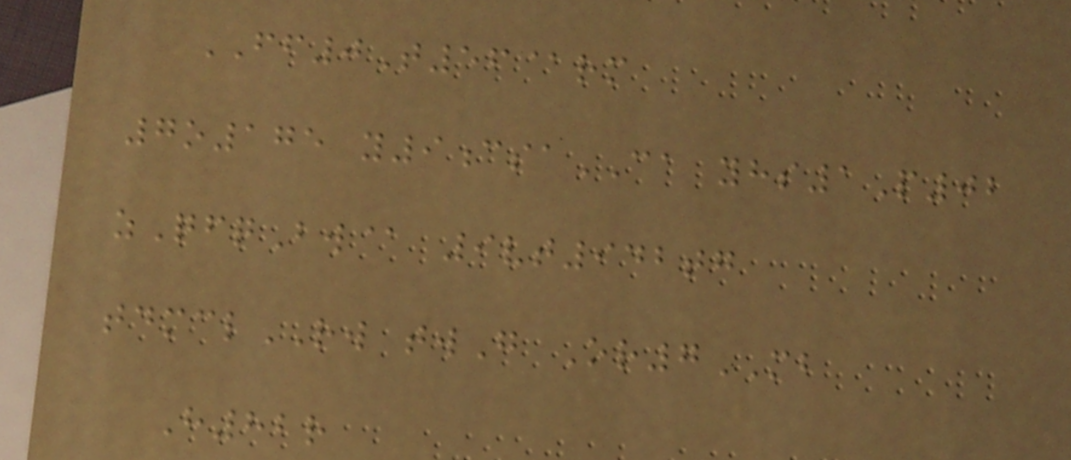FF0T56@rm
7o175 y9csaCA yhs1P02
zQfqBw@ 9vt942tg
tdmclRW twG Or7MB
H82r
